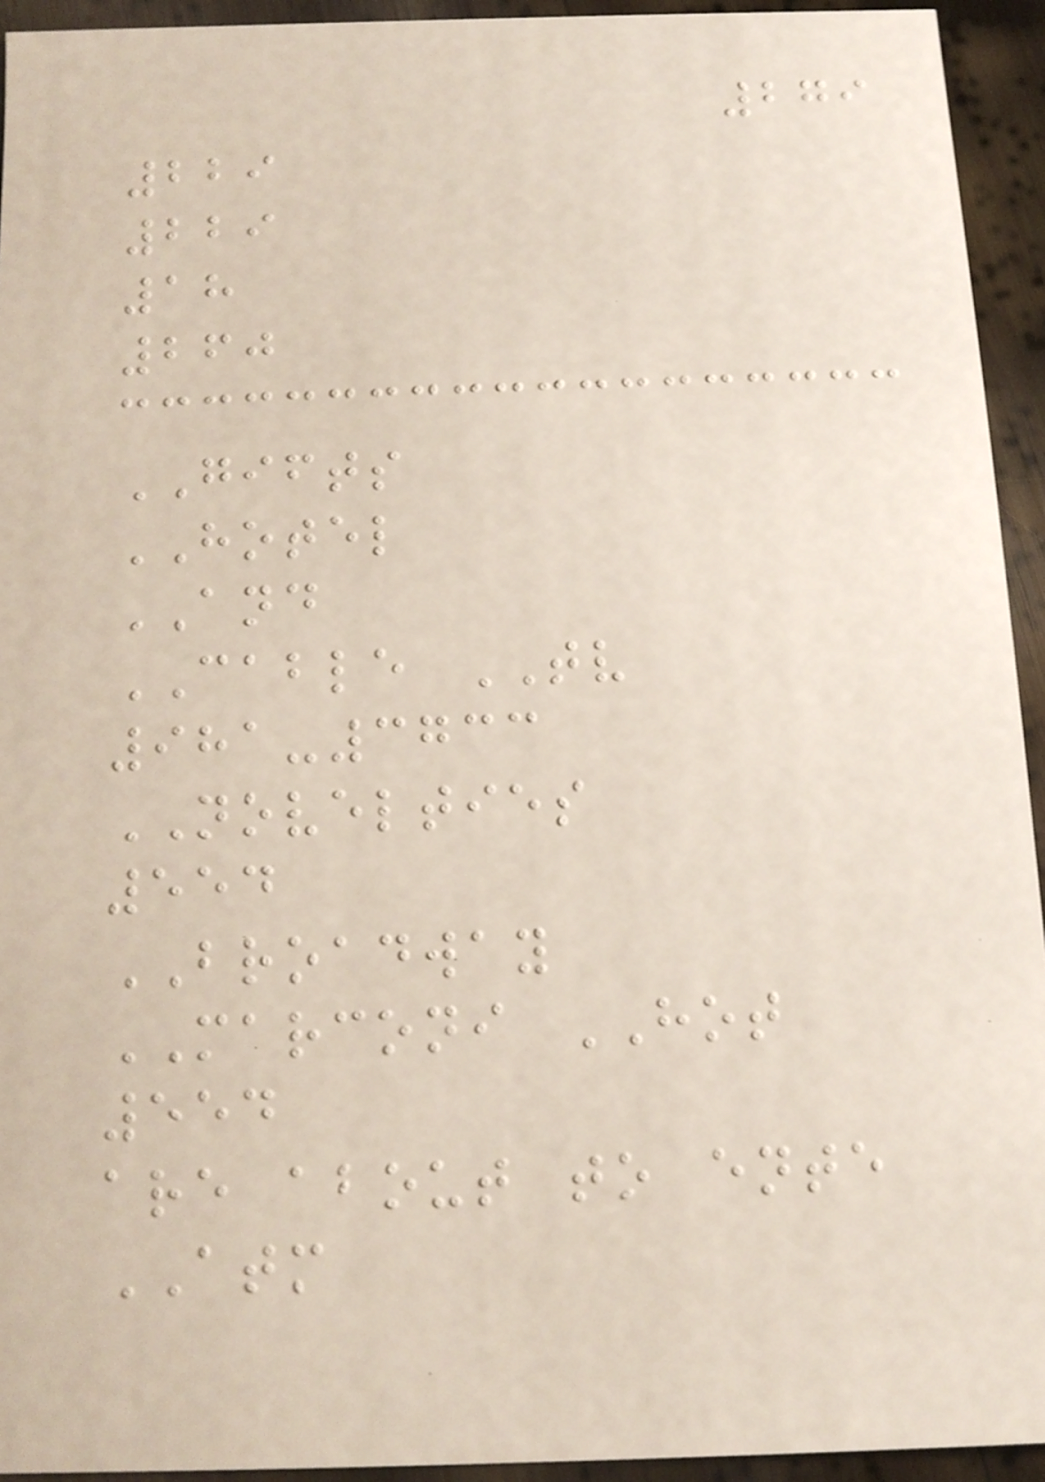279
229
229
18
260
GIFTS
HOTEL
AND
CABLE TV
981-3733
NOVELTIES
554
BROADWAY
MARCONI HOT
554
are about to ente
ATM
